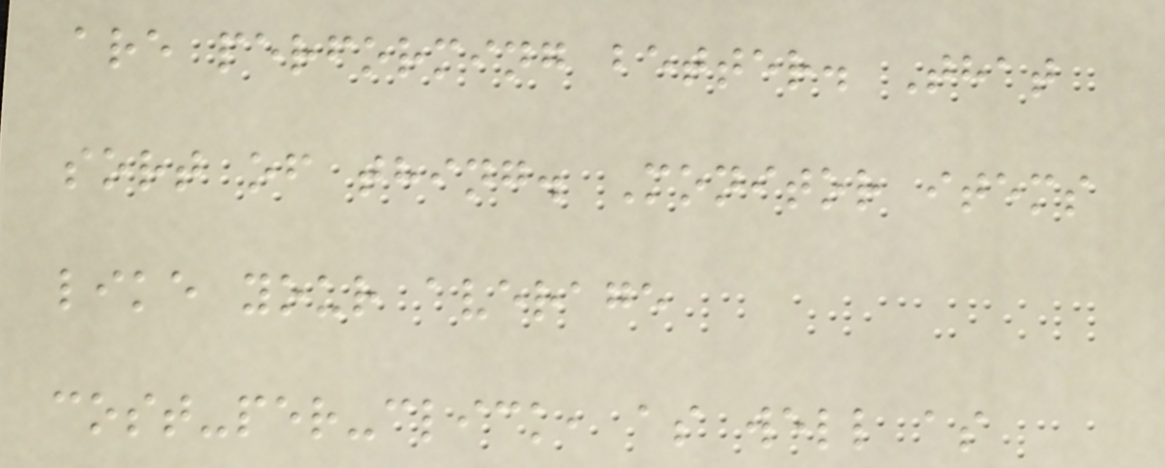are performing better. That
sort of thing. Monitor items
like your average
cost-per-click, as well as
